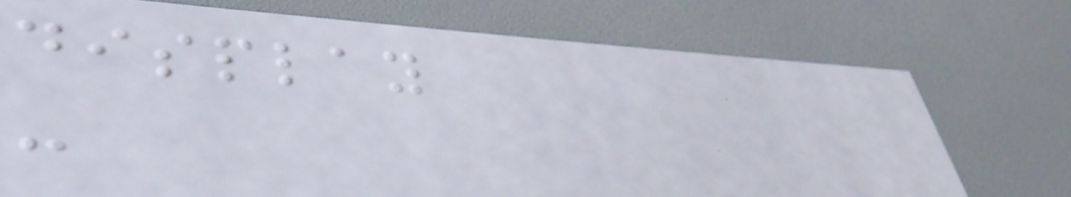display
-
